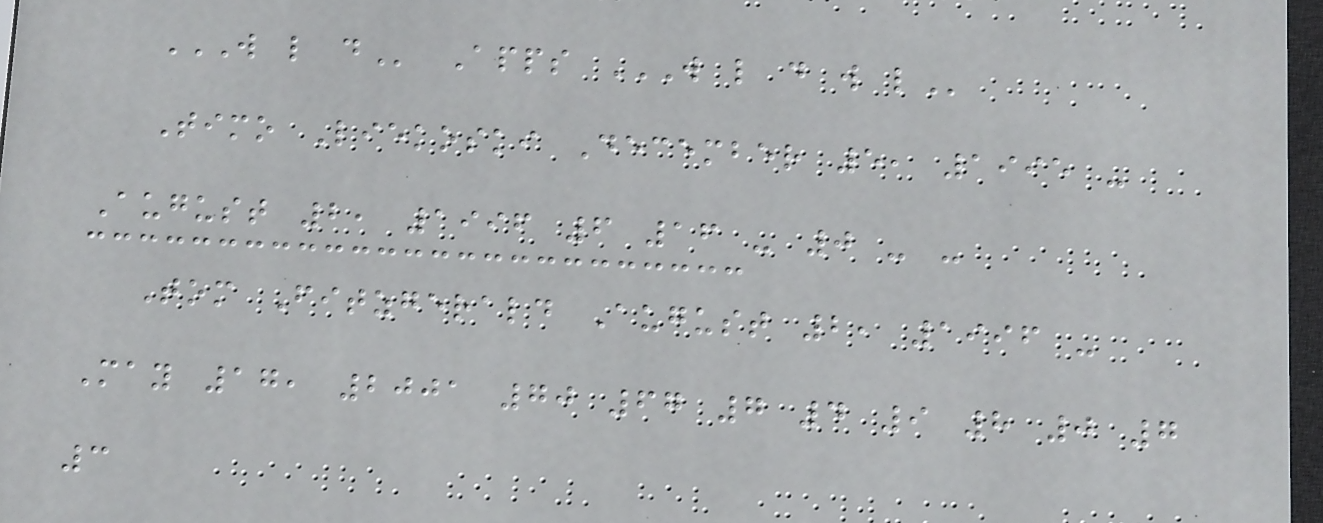W L D Apps W L D W L
Timo Liekoski December 5, 1995 -
August 2, 1996 6 16 - 0 - -
Tom Fitzgerald August 2, 1996 -
May 17, 2001 70 67 7 4 9 8 0 7
3
